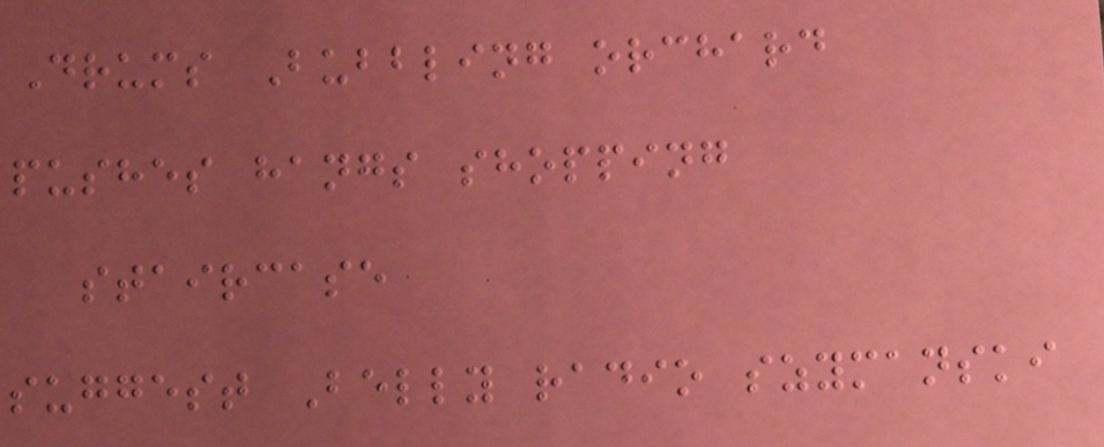Drums Bubbling orchard
pushes hangs shopping
staircase
suggest Belly radio szymanski
